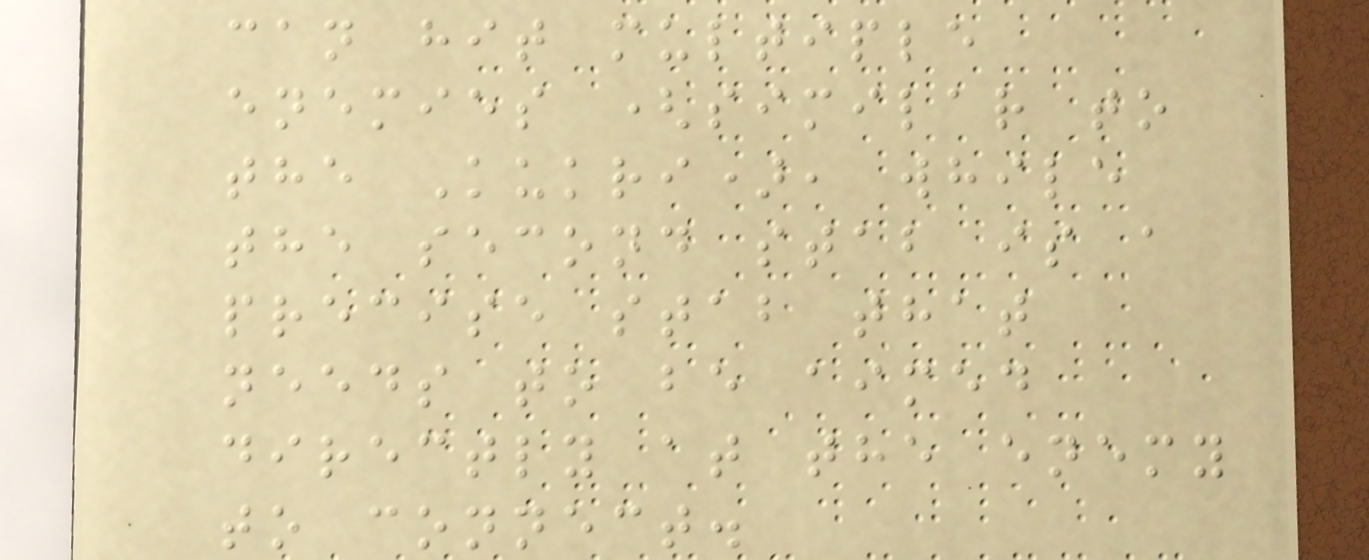can hit multiple
enemies (similar to
the Kukri), while
the second stab is a
precise stab that
needs to be aimed
directly at the enemy
to connect.
